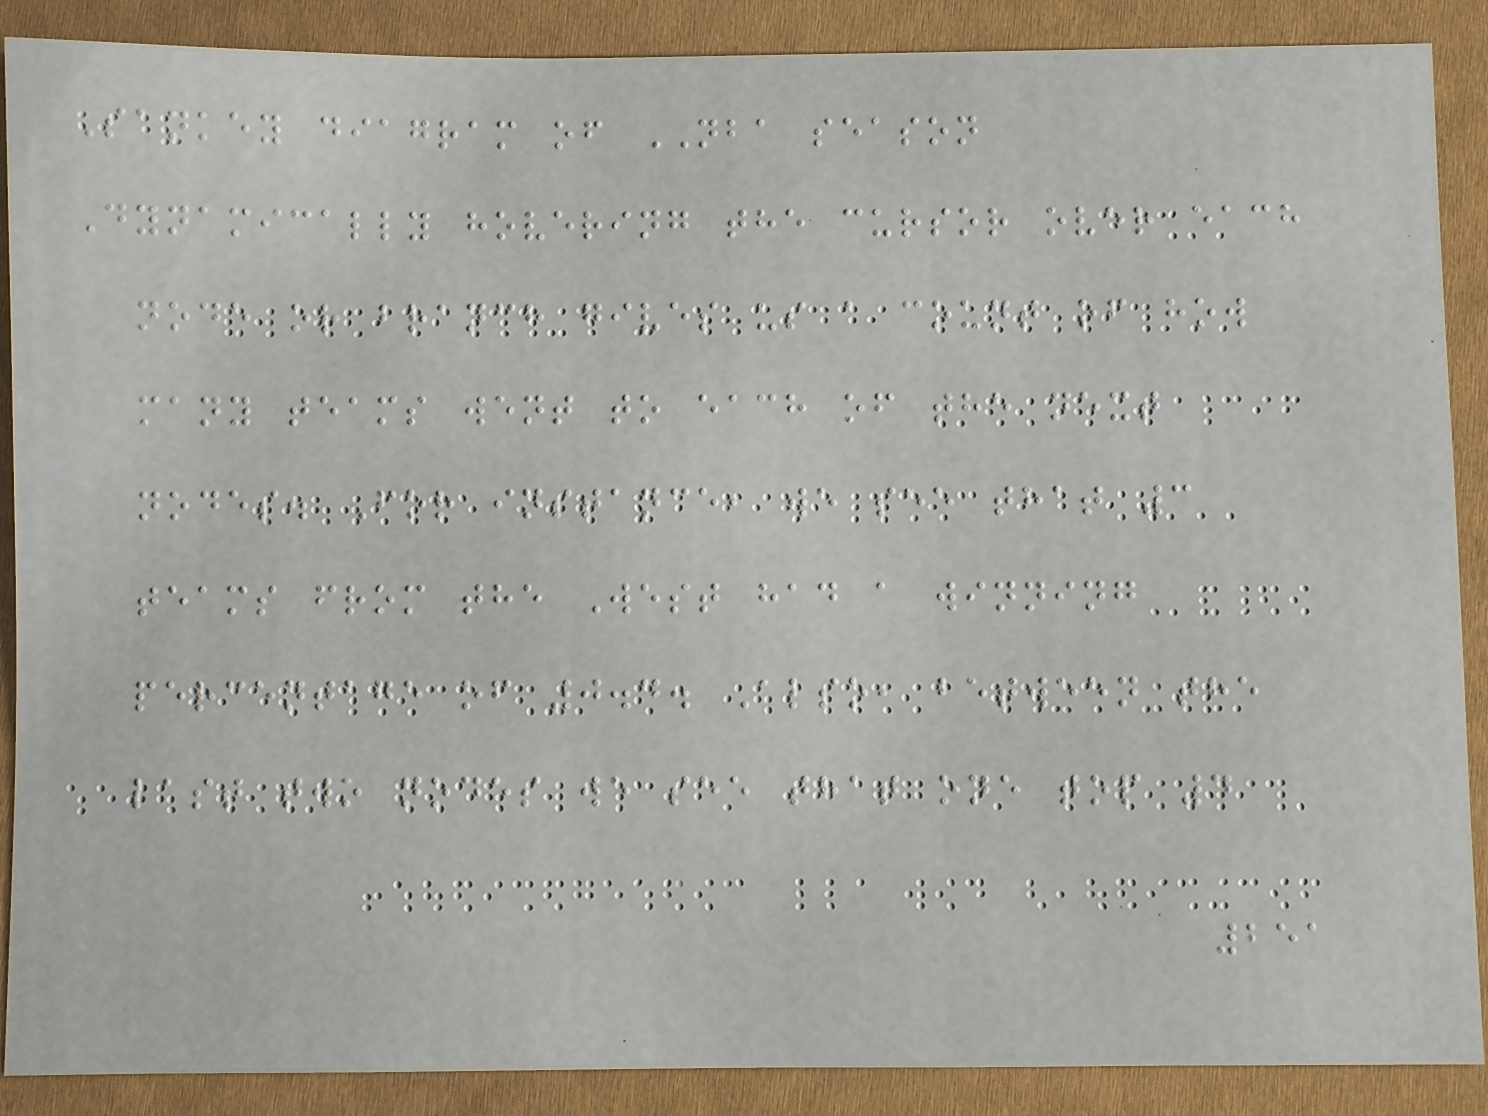Sankey diagram of NBA season
Dynamically hovering the cursor over each
node or branch gives us a count of how
many teams went to each of the next
nodes. For instance, we see that 3
teams from the West had a winning
percentage of 0.4. Also, between the
last two nodes we see that one top 4
251
